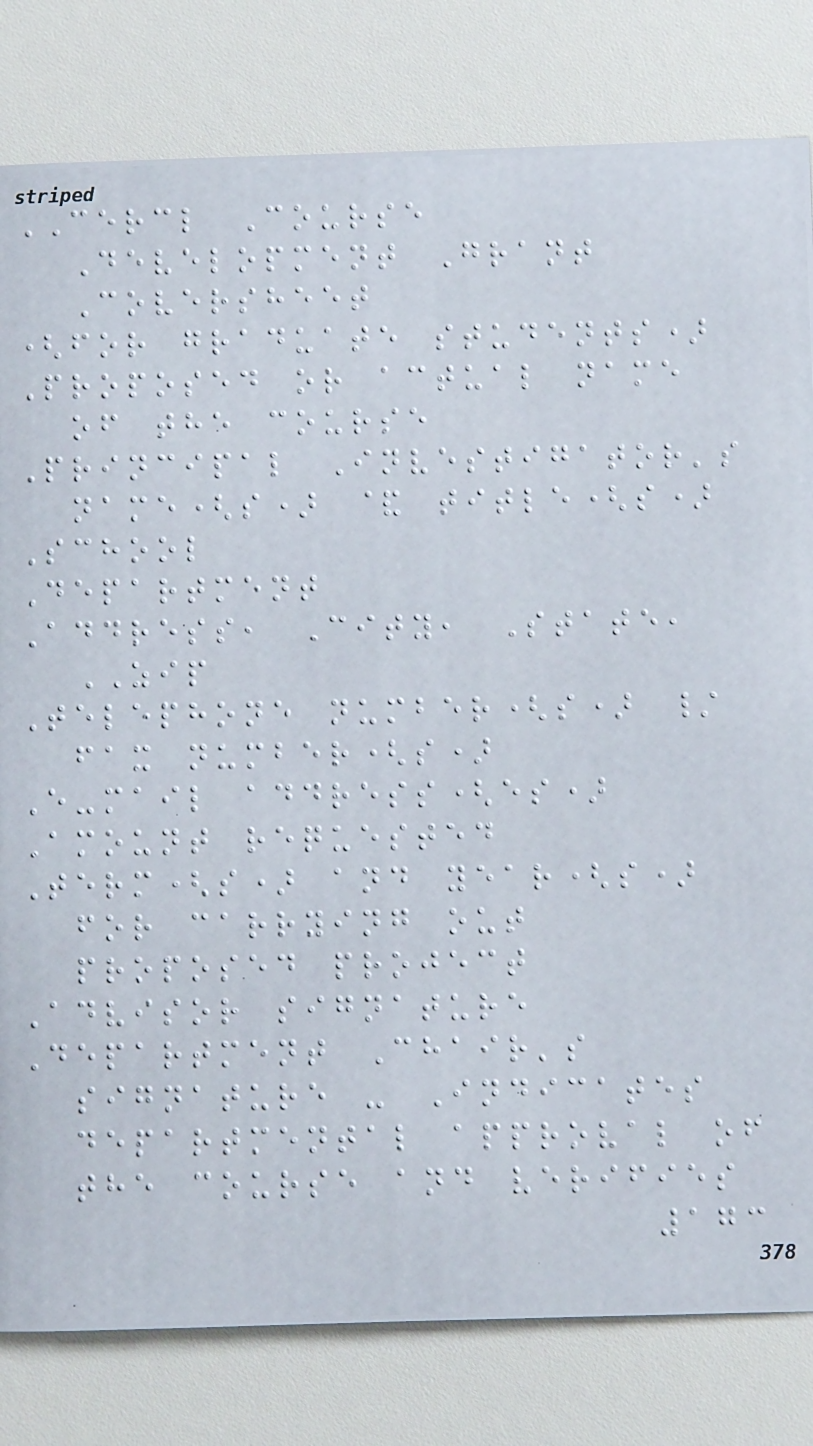CERCL Course
Development Grant
Coversheet
(for graduate students)
Proposed or actual name
of the course
Principal Investigator's
name(s) & title(s)
School
Department
Address, City, State,
ZIP
Telephone number(s) /
fax number(s)
E-mail address(es)
Amount requested
Term(s) and year(s)
for carrying out
proposed project
Advisor signature
Department Chair's
signature - Indicates
departmental approval of
the course and verifies
173
